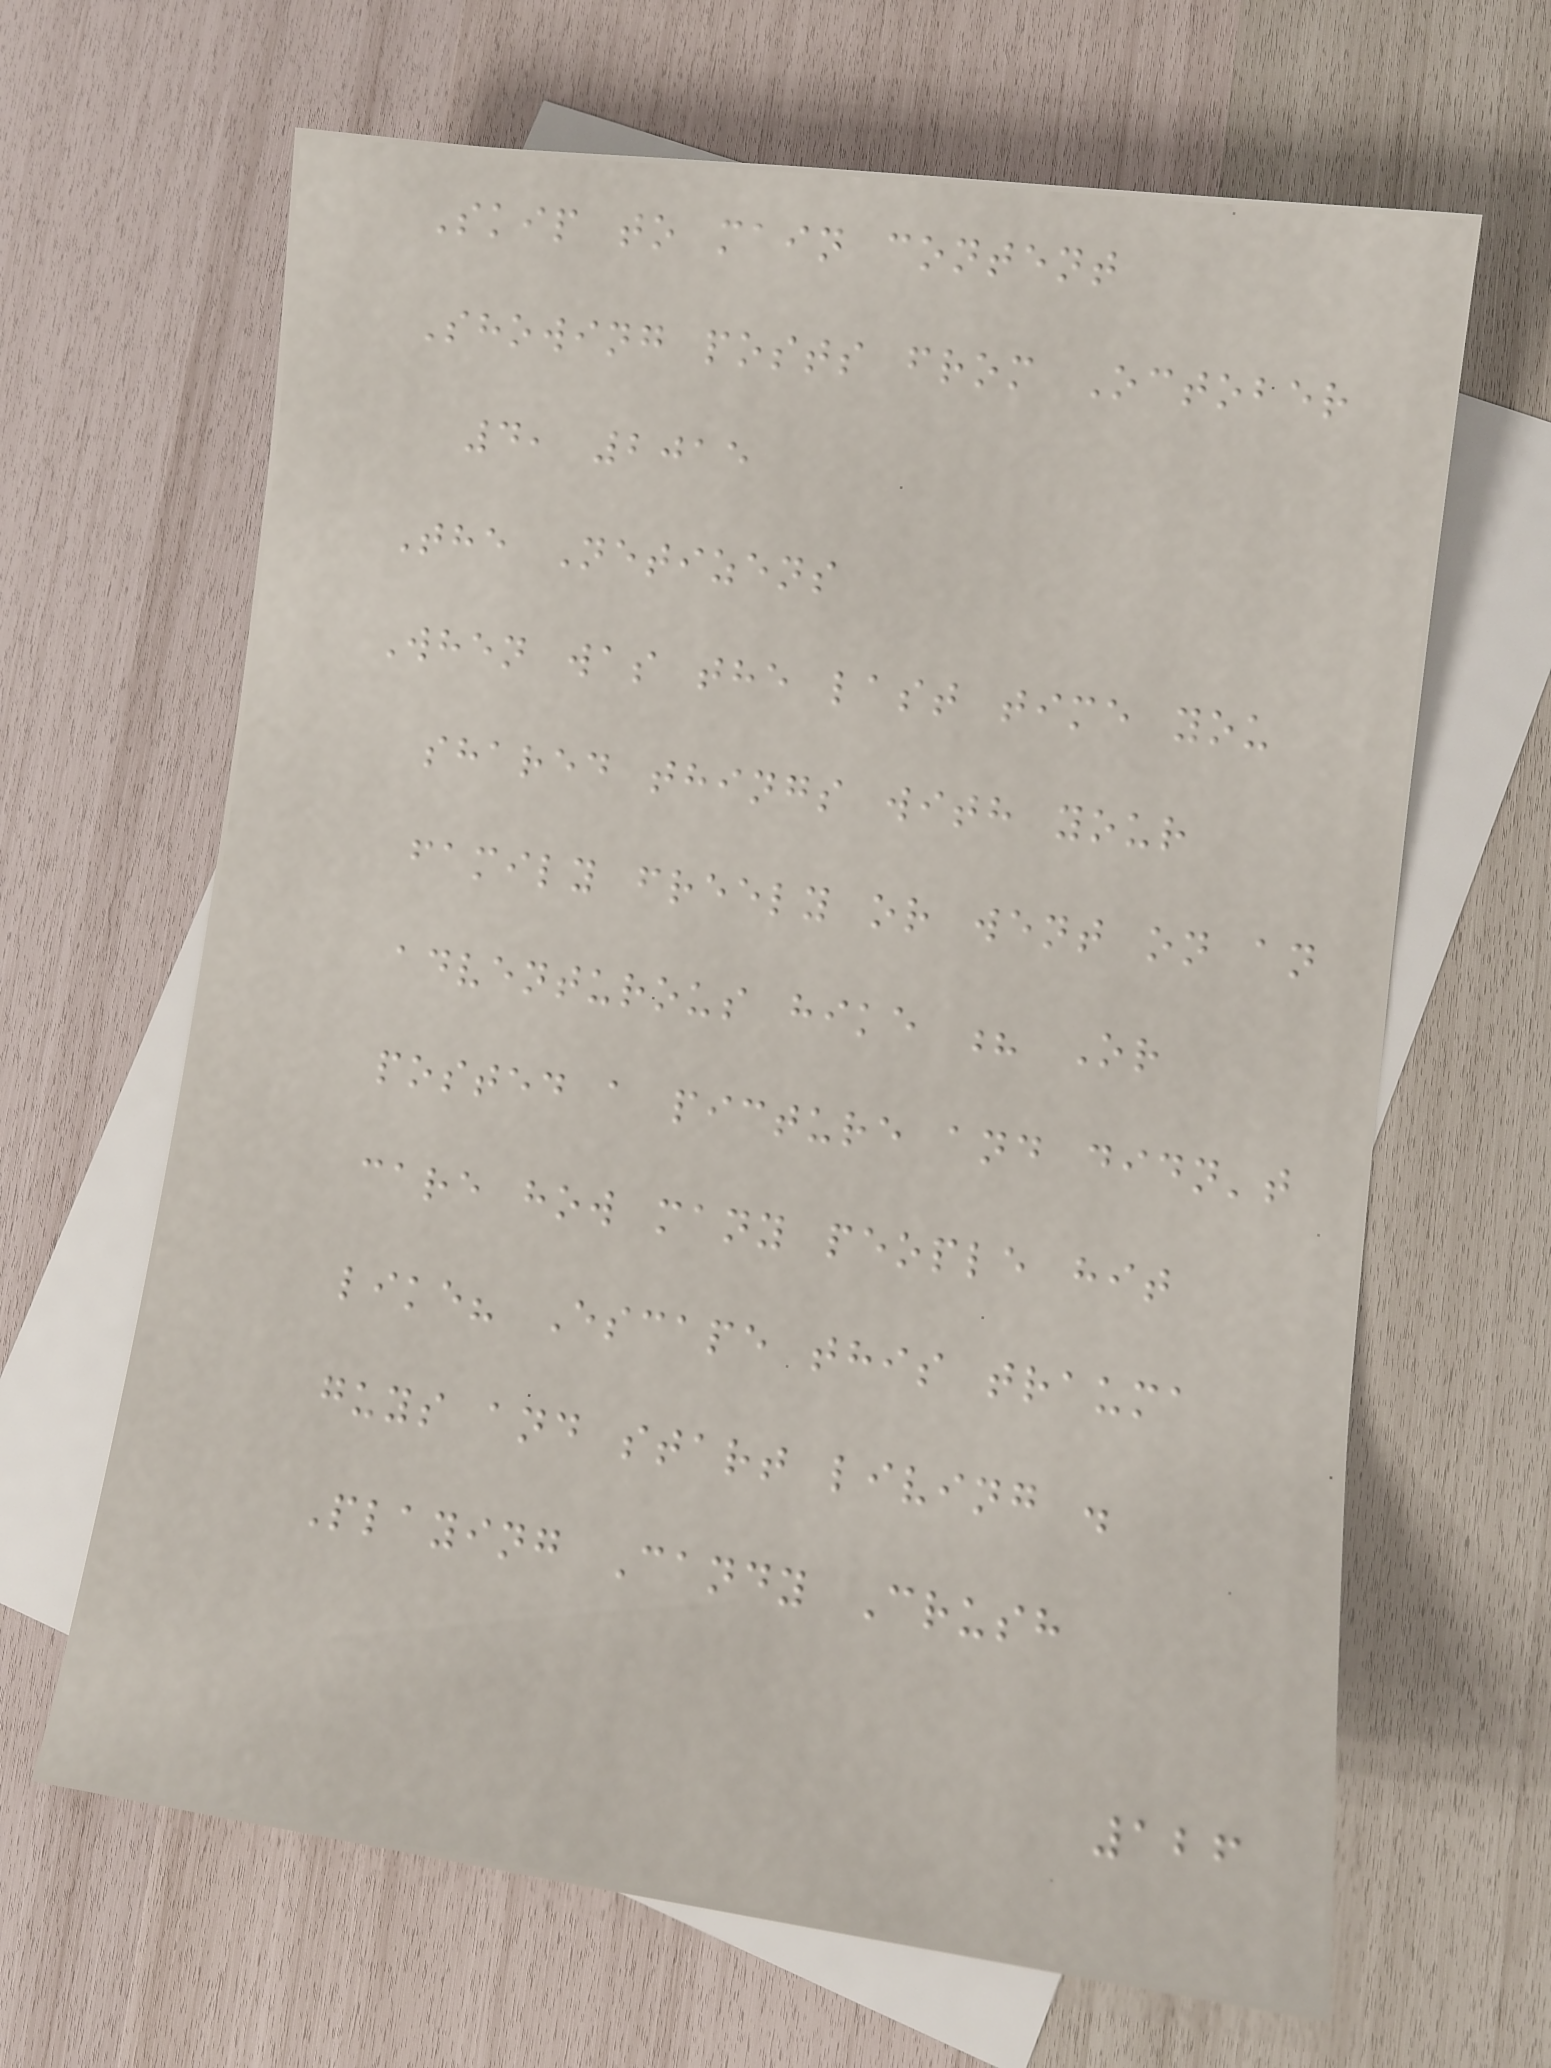Skip to main content
Showing posts from October
4, 2015
The Netizens
When was the last time you
shared things with your
family freely or went on an
adventurous hike ? Or
posted a picture and didn't
care how many people hit
like? Escape this trauma
guys and start living .
Playing Candy Crush
126
